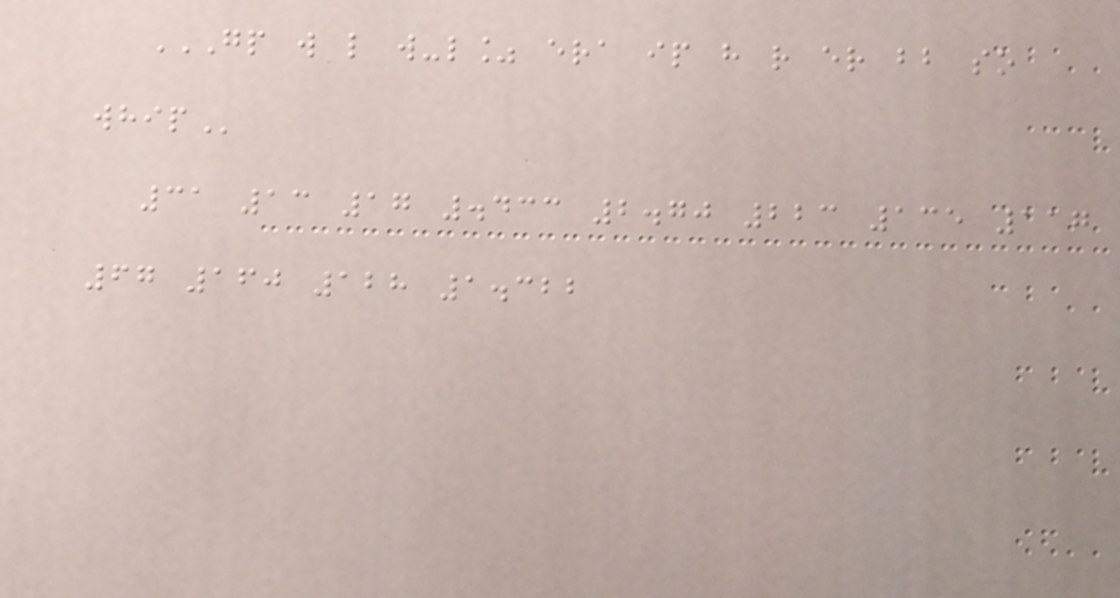GP W L W-L% ERA IP H R ER BB SO
WHIP
31 13 17 .433 2.70 223 135 117
67 160 128 1.322
